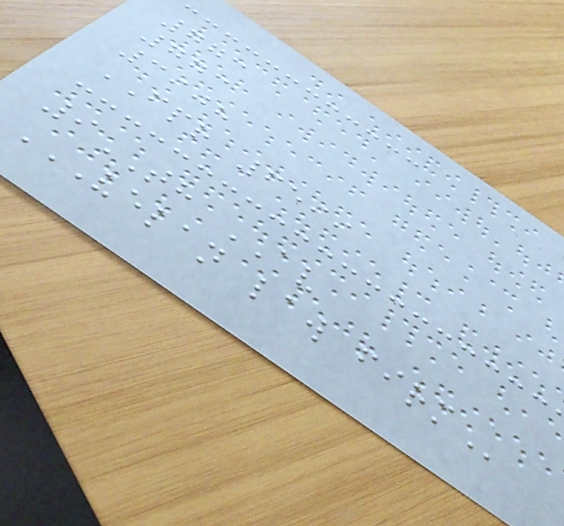773
773
3908
FPR 6599
9TH AV
VELAN LAW FIRM
